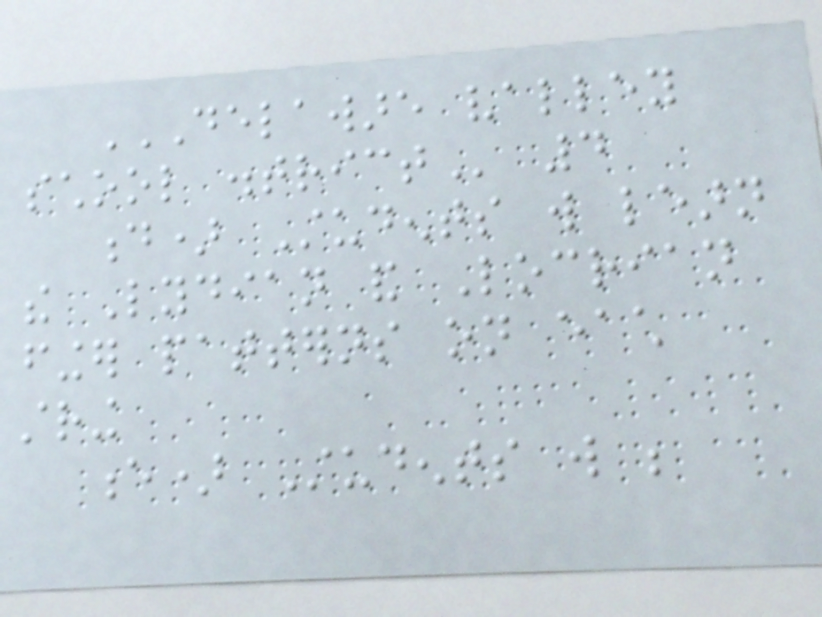DELAWARE VALLEY
SCHOOL DISTRICT 4
d) Students will learn
the Lydian and Locrian
finger patterns on each
string
e) Students will be
